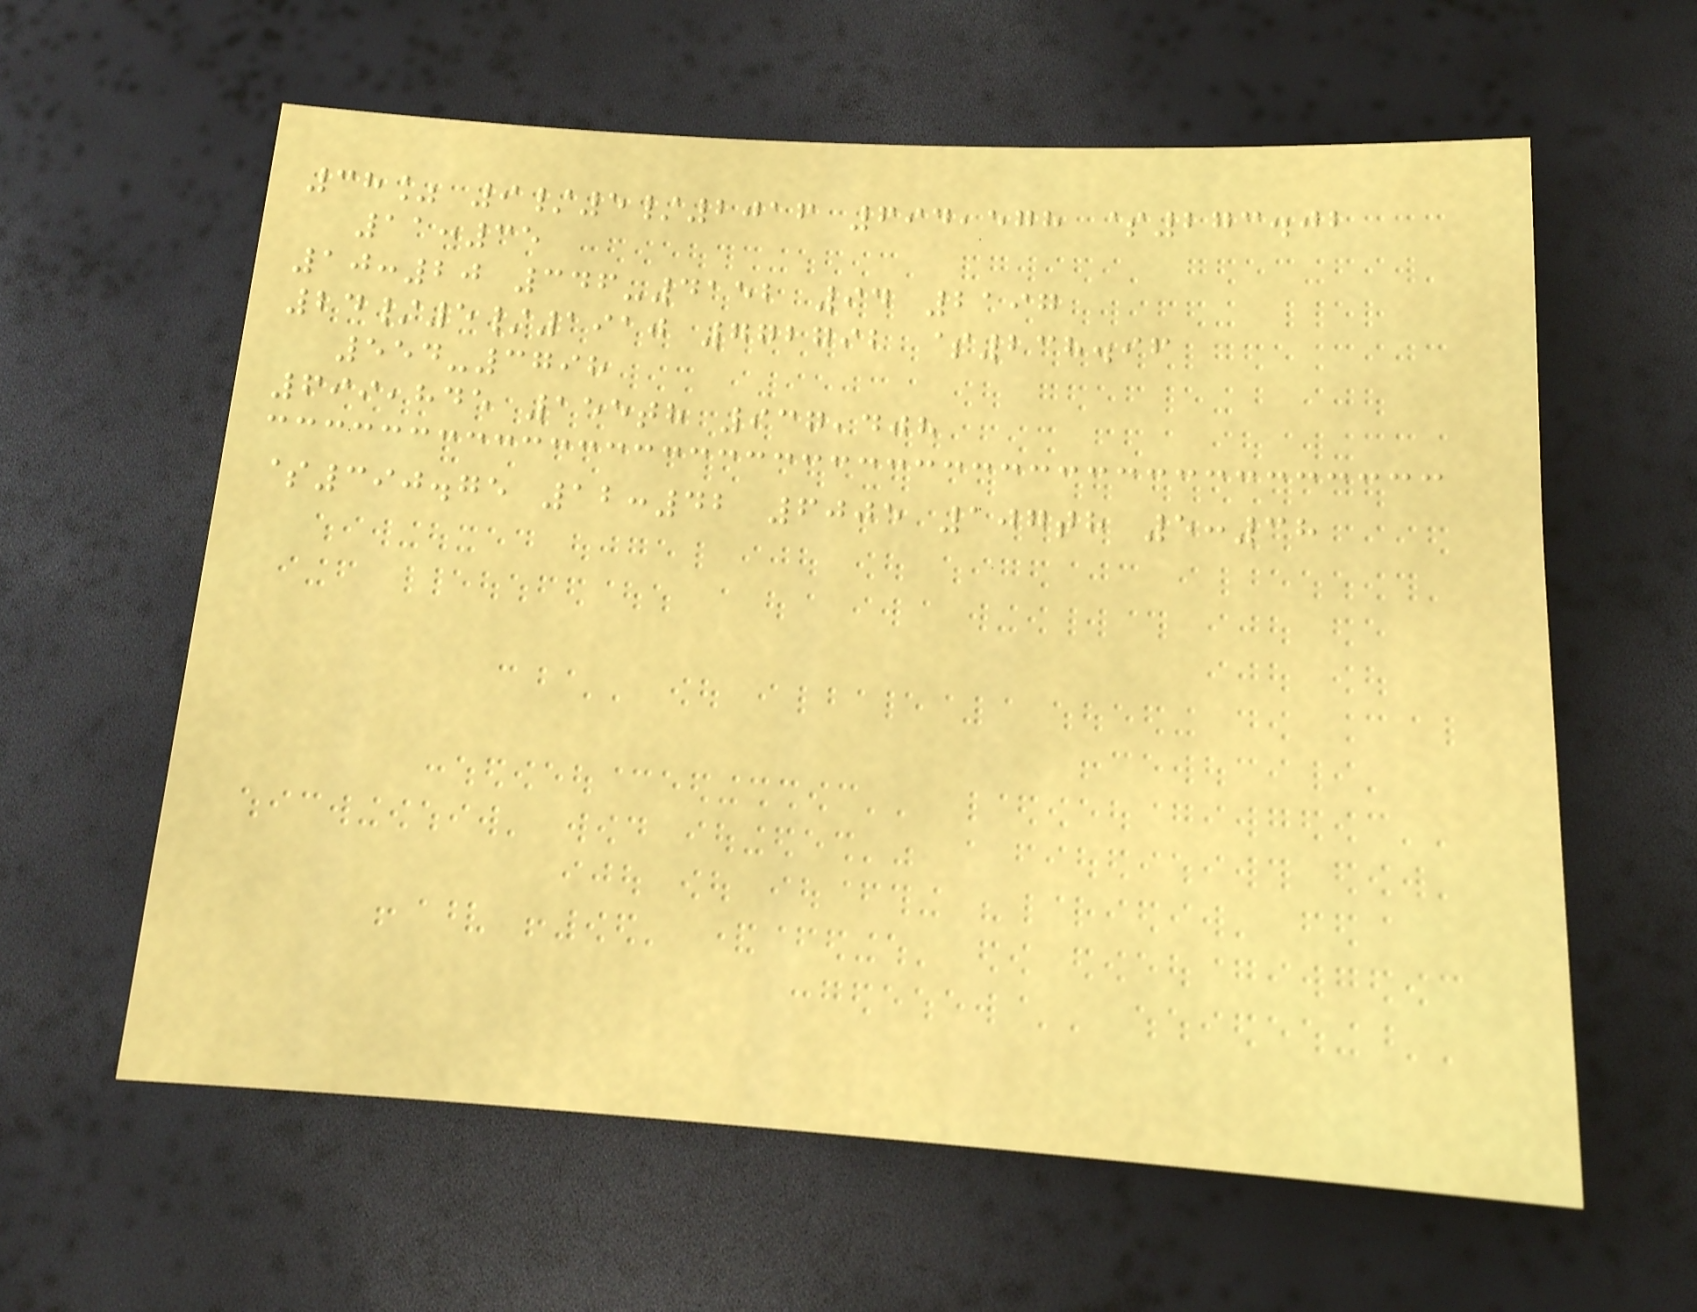38% 9/5/2016 694,578 $273.02
11:35
10:20 346-4152 94 2197
24/5/1910 772792 $238.96
554-3798
699,845 155th 937,408
$390.75 12:42 6005 107th 5:38
